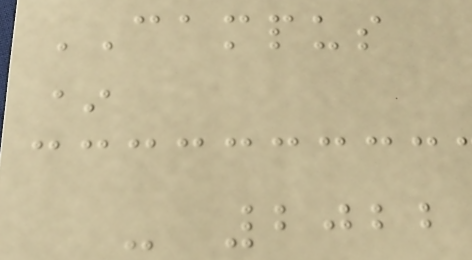CAMPUS
*
- 2022
